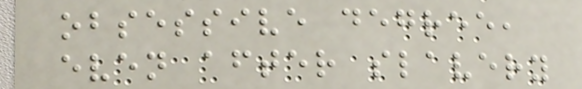obsessive degree,
even after slavery
